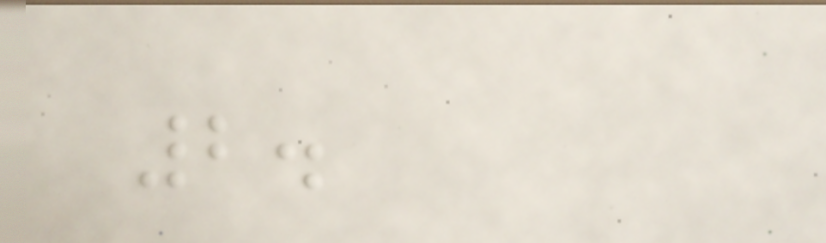2.
